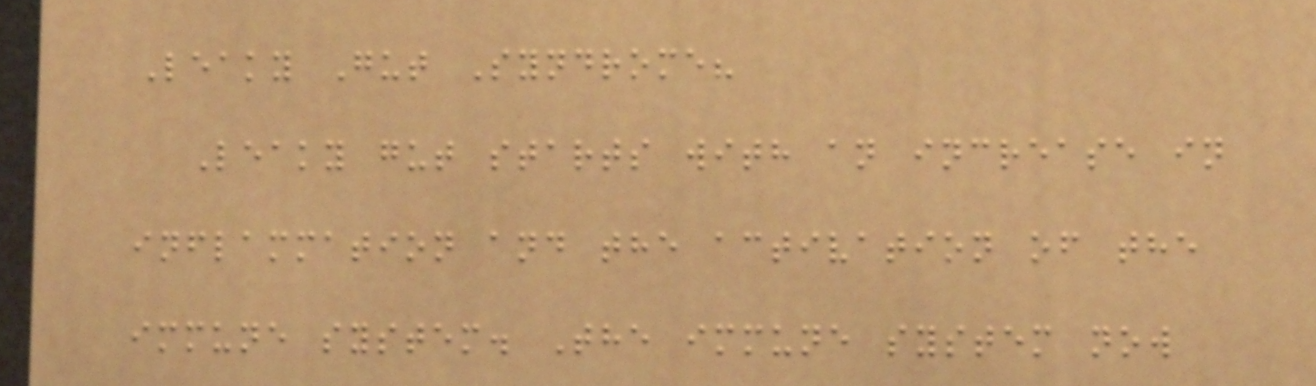Leaky Gut Syndrome?
Leaky gut starts with an increase in
inflammation and the activation of the
immune system. The immune system now
